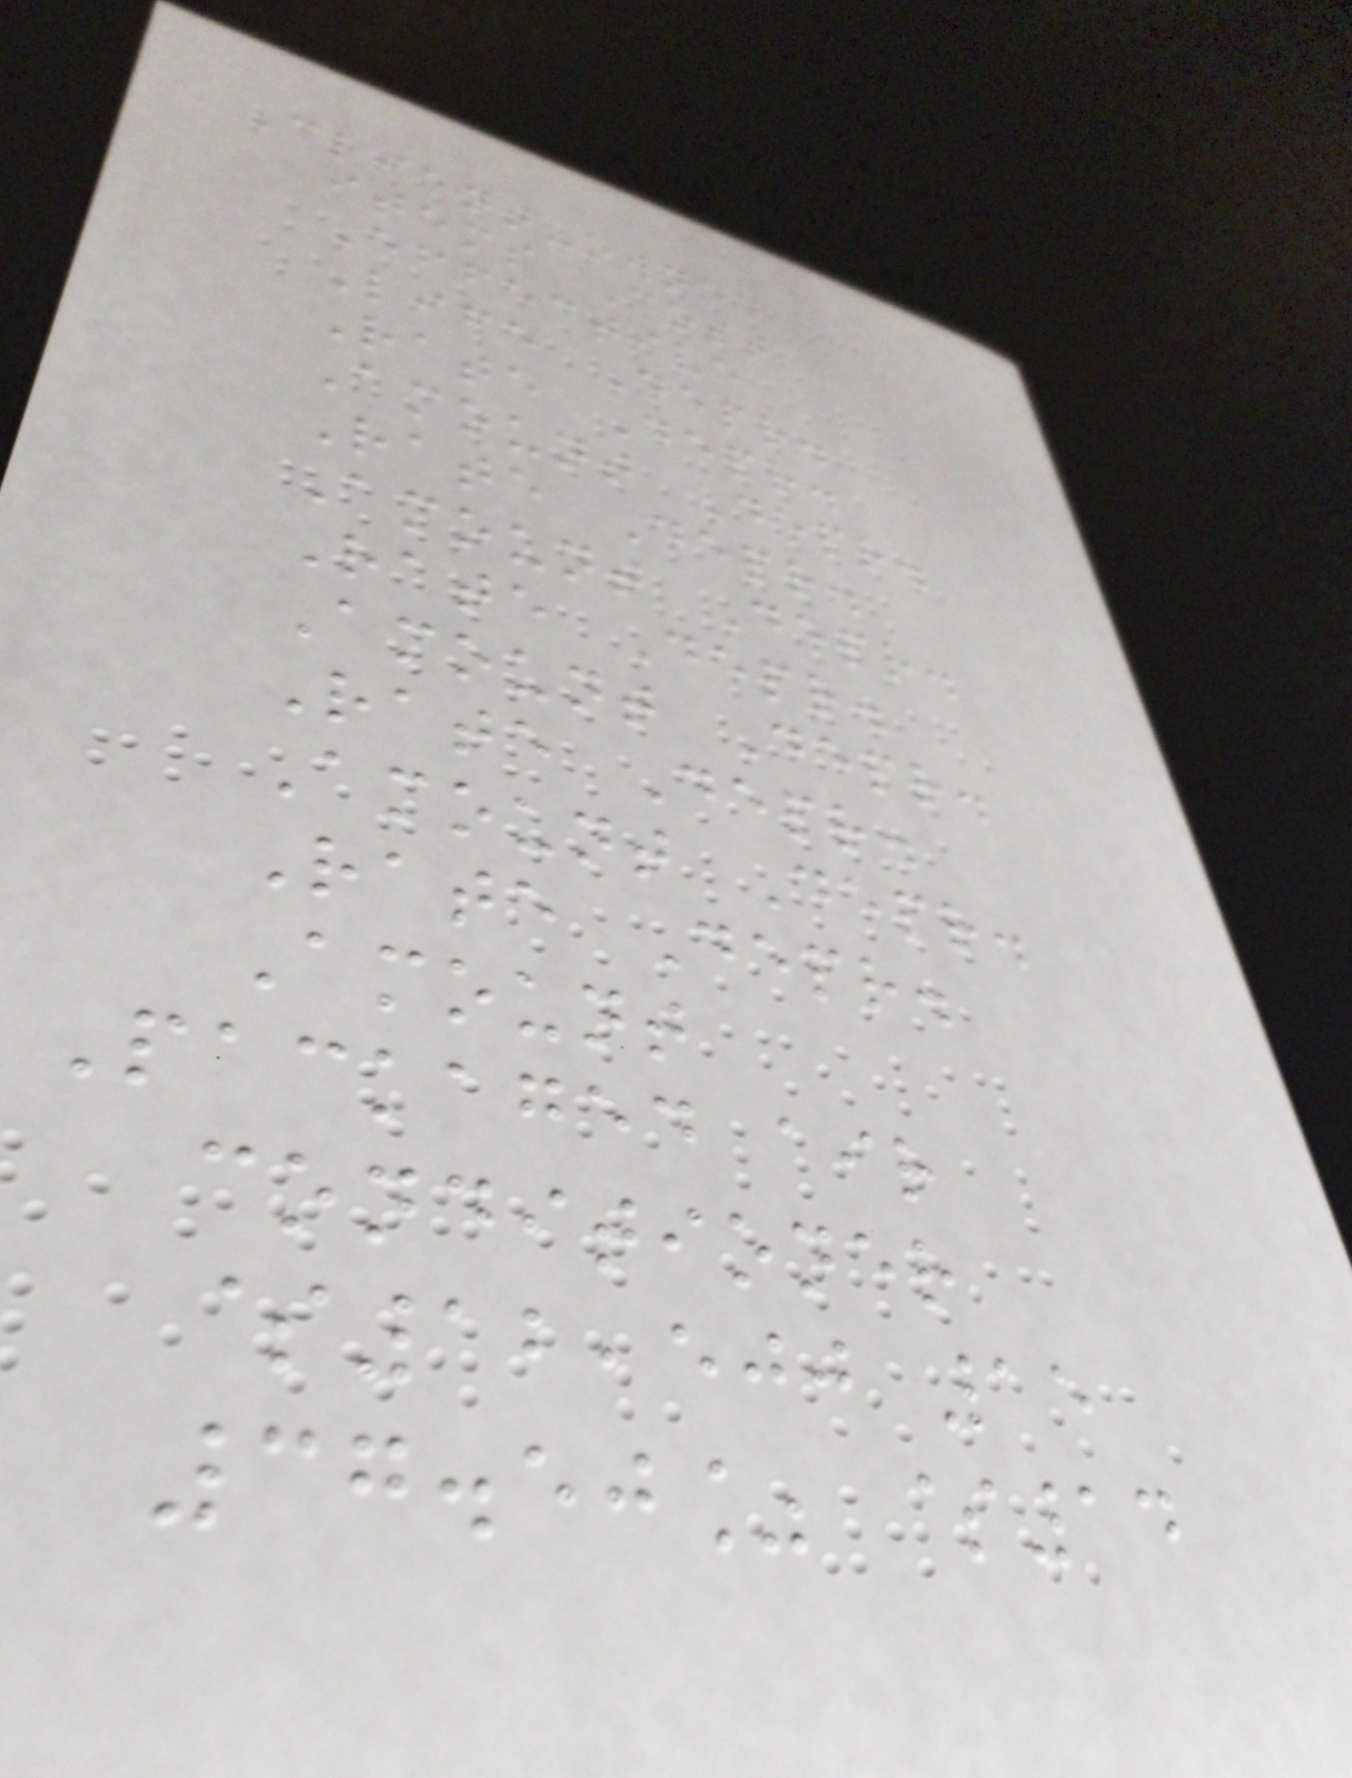Client-owned
items Cost
Effective
Life Depr.
Rate Depr.
Amount Depr.
Rate Depr.
Amount Depr.
Rate Depr.
Amount Depr.
Rate Depr.
Amount Depr.
Rate Depr.
Amount
Packaged air
conditioner
$12,500 15
37.50% $14
